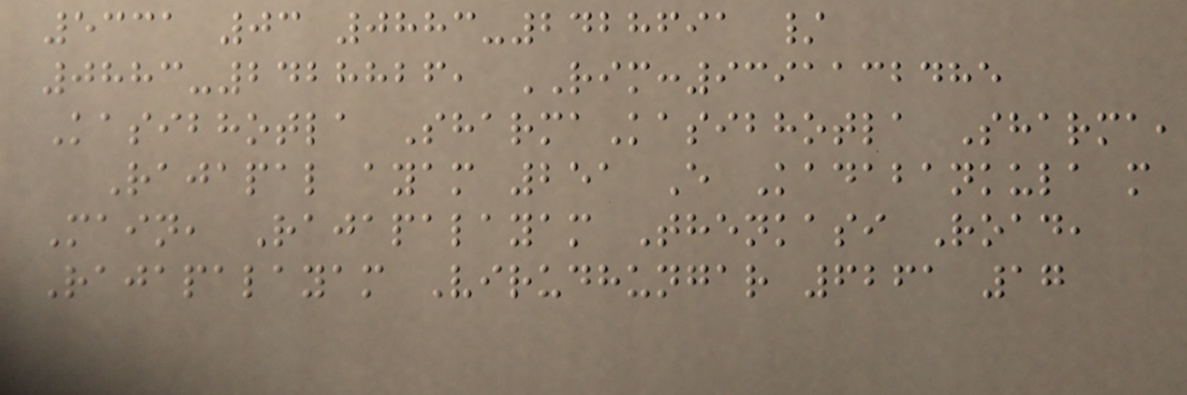5331 03 0883-2428691 /
0883-2428826, RIM:9391132485
Kasibhotla SharmaKasibhotla Sharma,
Rajapal ayam 251 E Kadabankula m
Main, Rajapalayam Thenkasi Road,
Rajapalayam Virudhungar 6261 17
